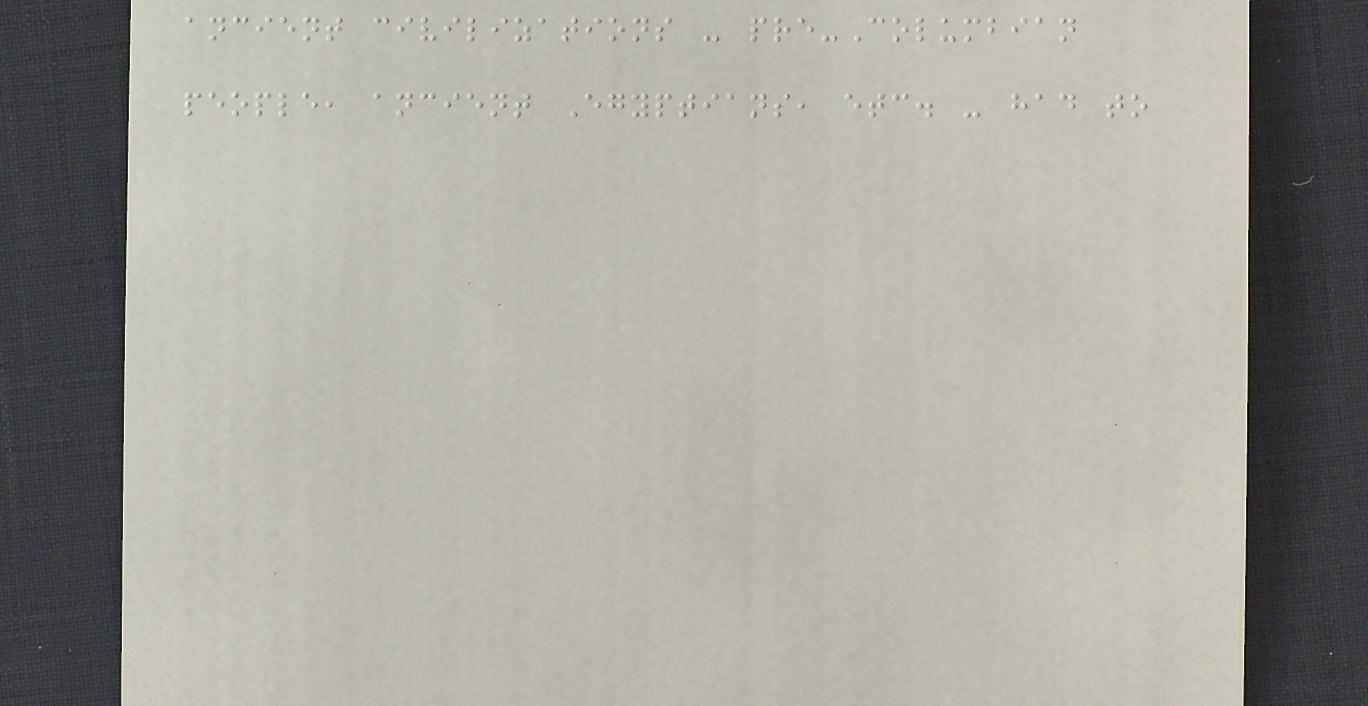ancient civilizations - pre-Columbian
people, ancient Egyptians, etc. - had to
